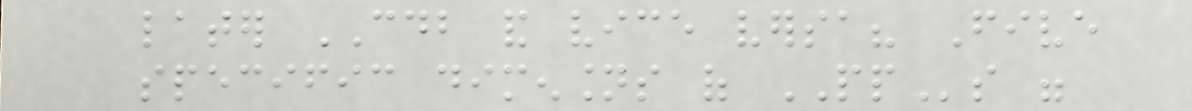later CDB and vice versa? Five
specific dimensions of PPs were
